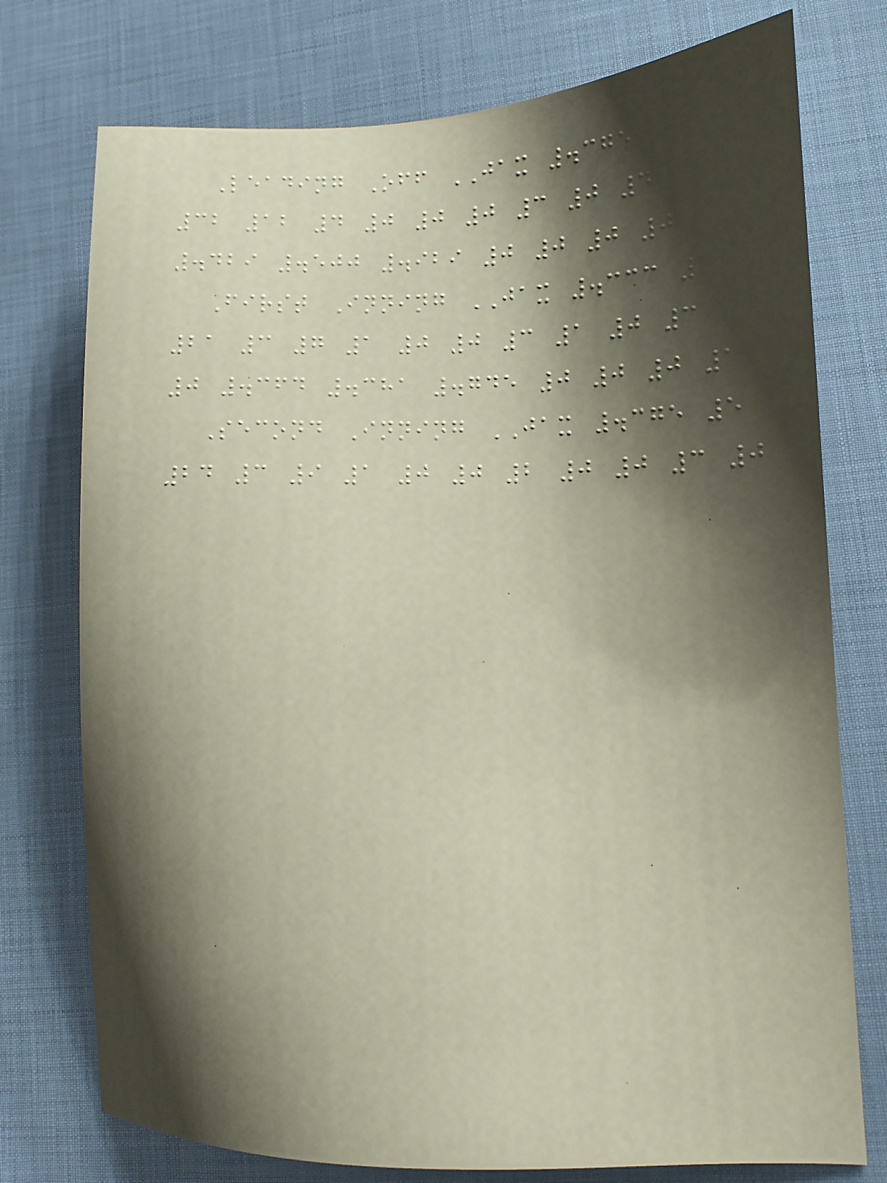Leading Off JAX .375 7
32 12 4 0 0 0 3 0 4
.429 .500 .929 0 0 0 0
First Inning JAX .333 5
21 3 7 1 0 0 3 1 0 3 0
0 .364 .381 .745 0 0 0 1
Second Inning JAX .375 5
24 3 9 1 0 0 2 0 0 3 0
